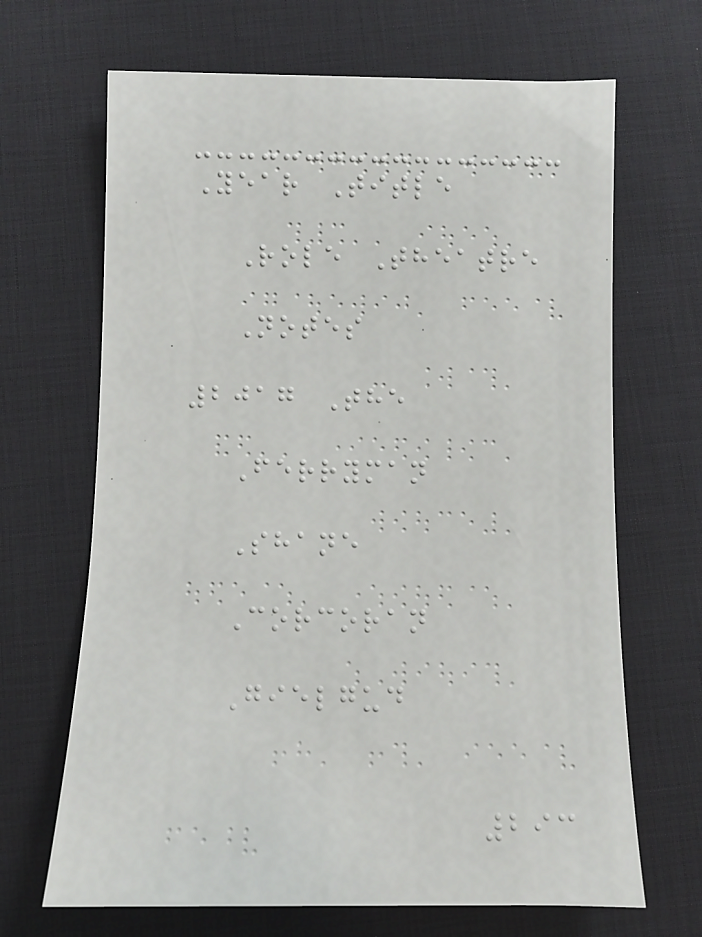Year Title
Role Theatre
Notes
2017 The
Ferryman
Shane
Corcoran
Gielgud
293
